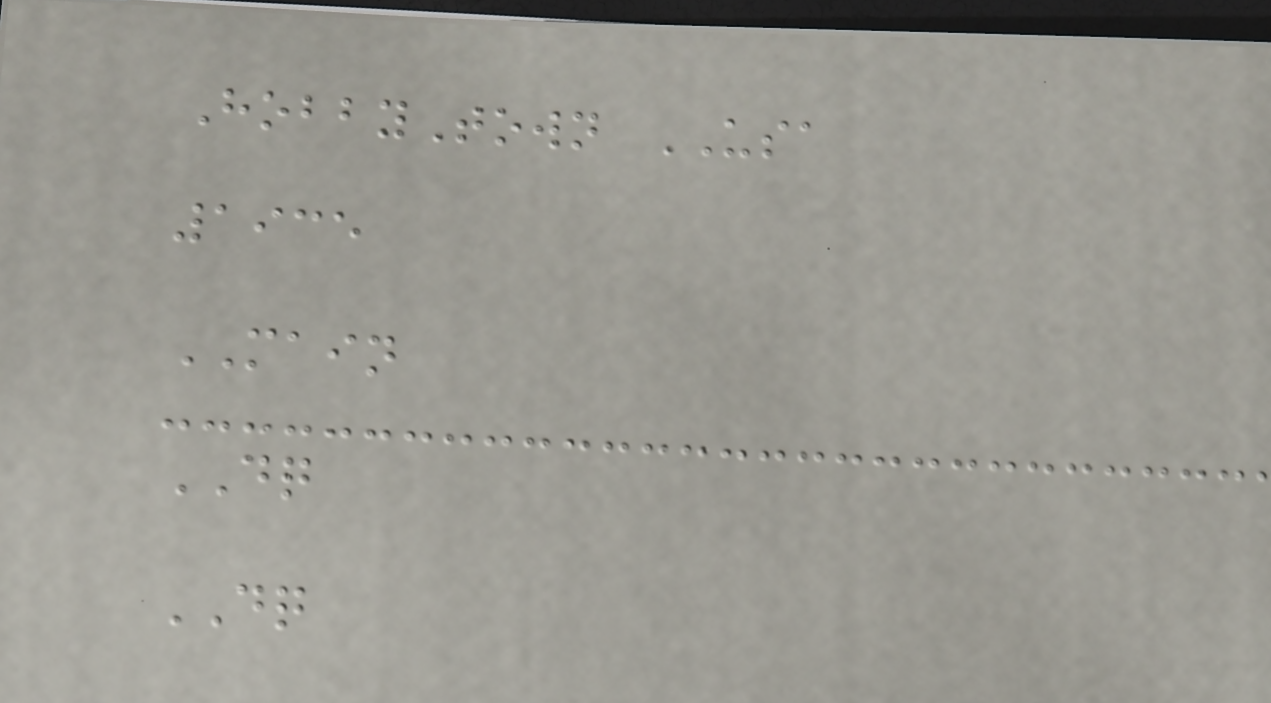HobbyTown USA
1935
MAIN
DQ
DQ
